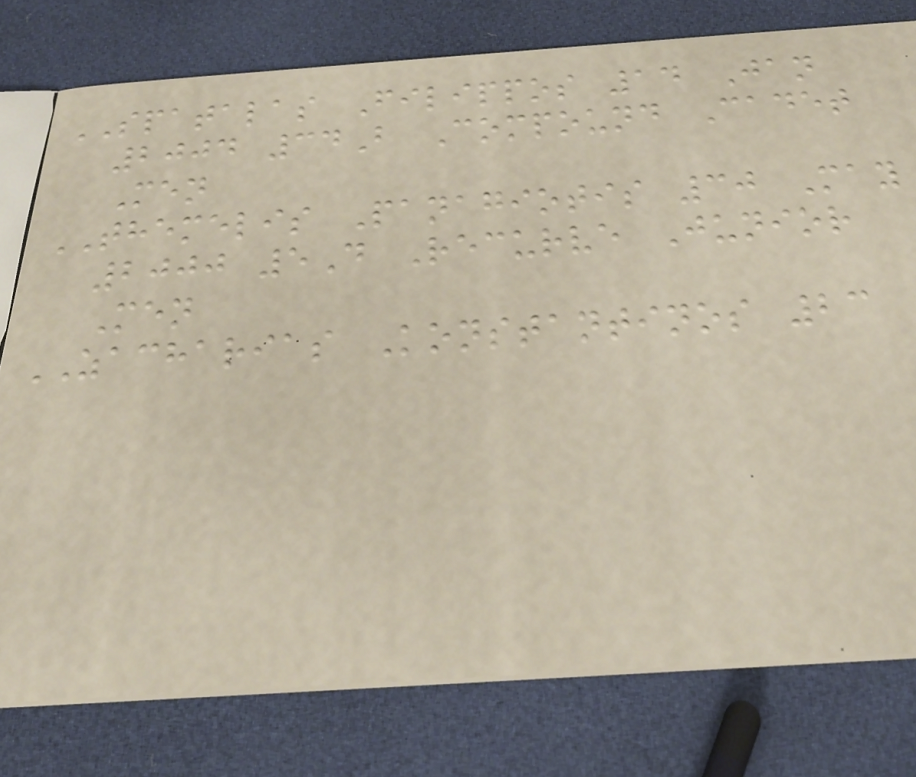SPATALAS Filippos 14 Jan
2004 34B Compound Cadet
Men
THEMELIS Panagiotis 30 May
2000 5D Recurve Junior
Men
ZACHARIAS Konstantinos 23
